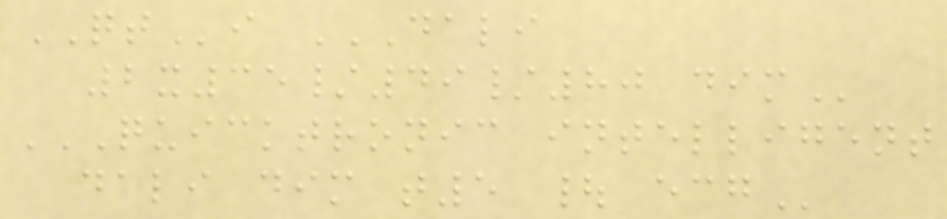QTi DALI
2X35/49/80 DIM
QUICKTRONIC INTELLIGENT
DALI DIM T5 | ECG
